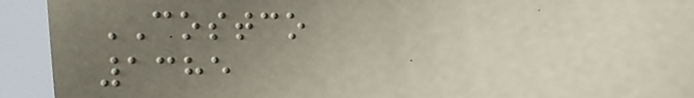COSTCO
1385
